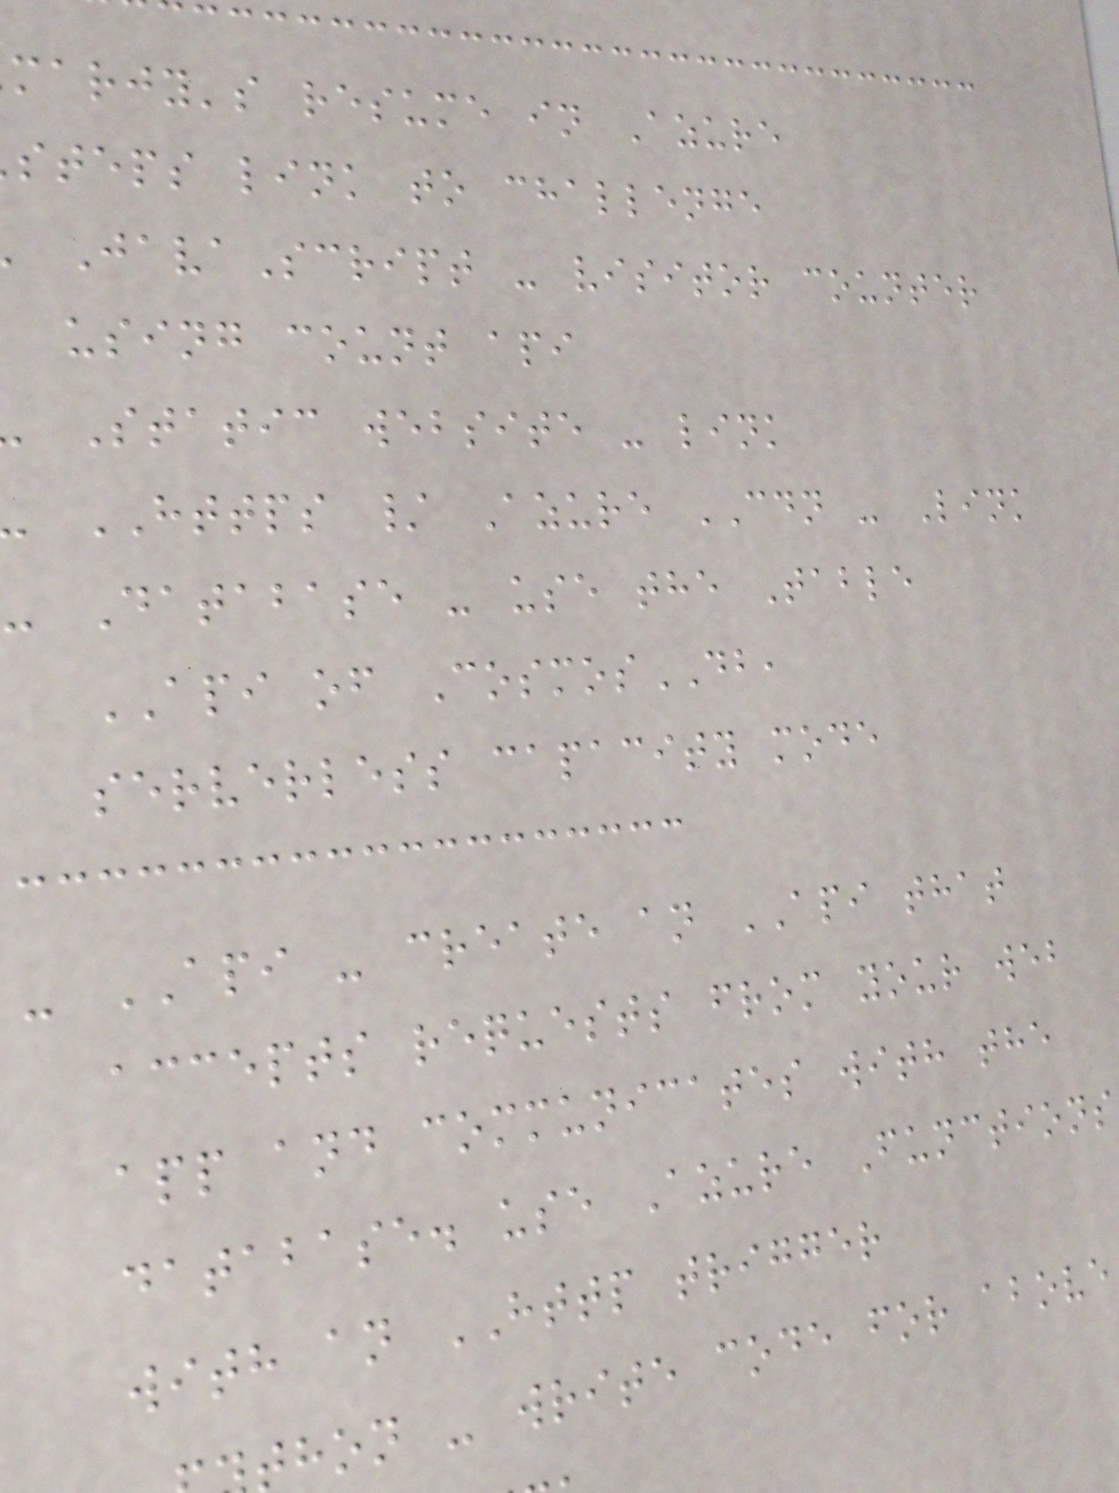marjy's resume in Azure
steps link to challenge
JavaScript - visitor counter
using count api
Static website - link
HTTPS / Azure CDN - Link
- Database - use the Table
API of CosmosDB,
serverless capacity mode
- API - create an API that
accepts requests from your web
app and communicates with the
database. use Azure Functions
with an HTTP trigger
hon - write code for above
